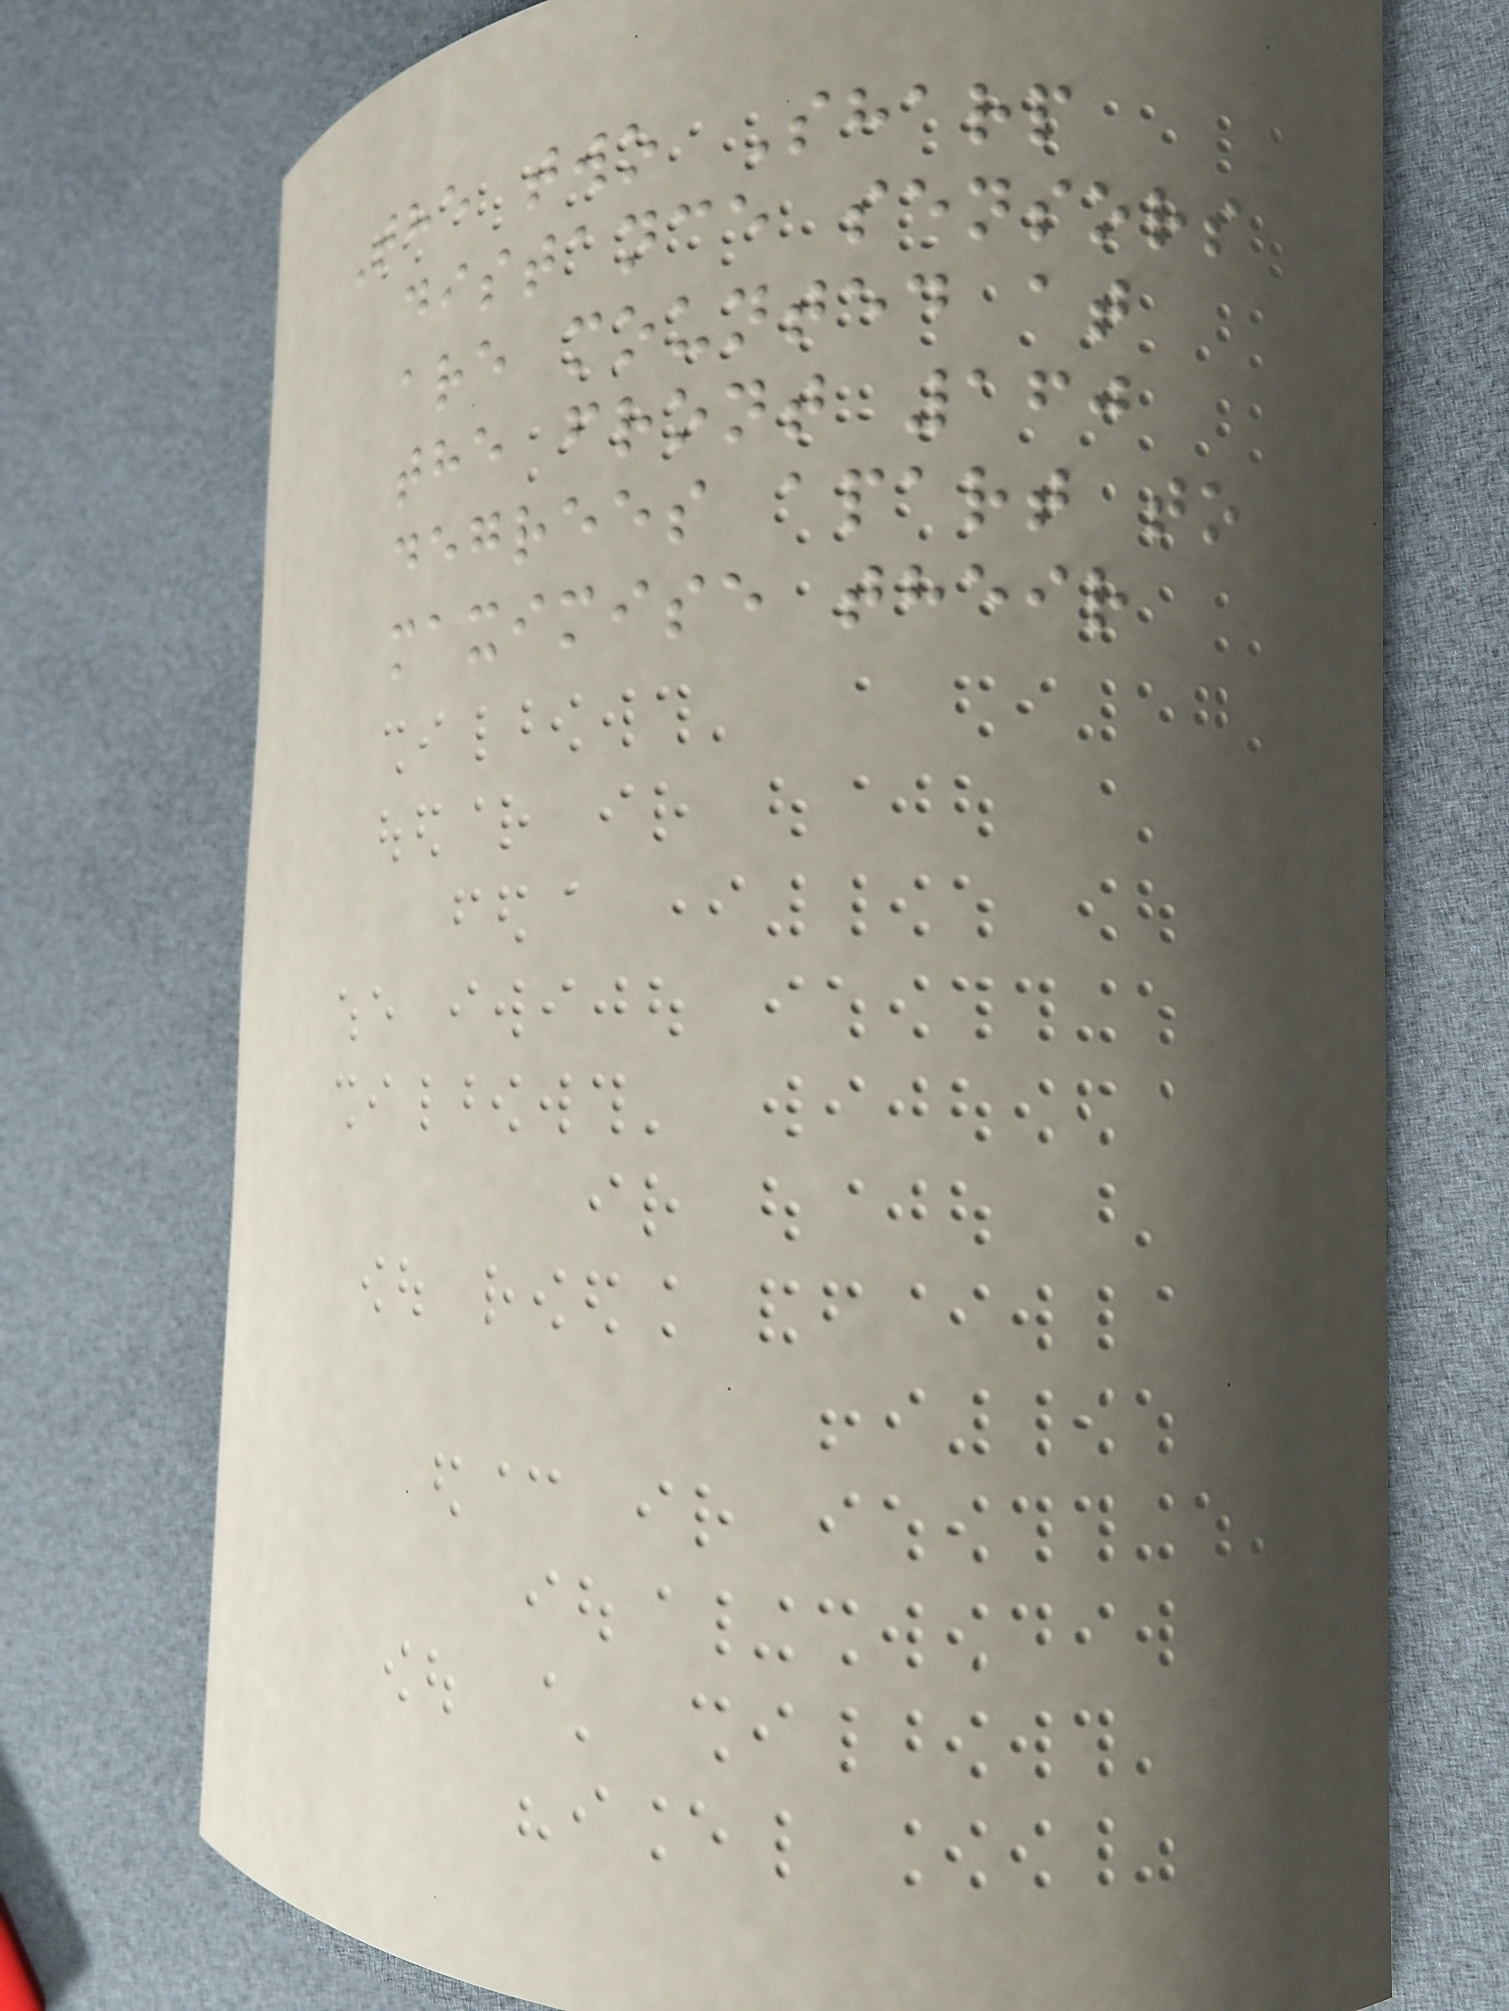The two Sharp
distance sensors
are mounted at
the front 160
degrees apart to
maximise their
